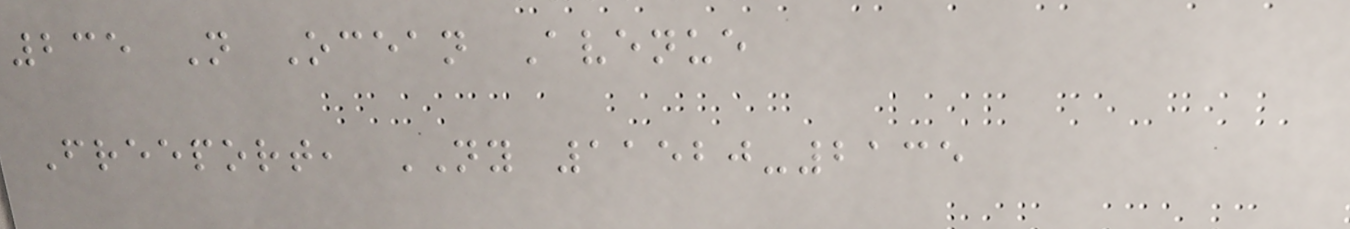235 N Ocean Avenue
Freeport, NY 11520-2135
